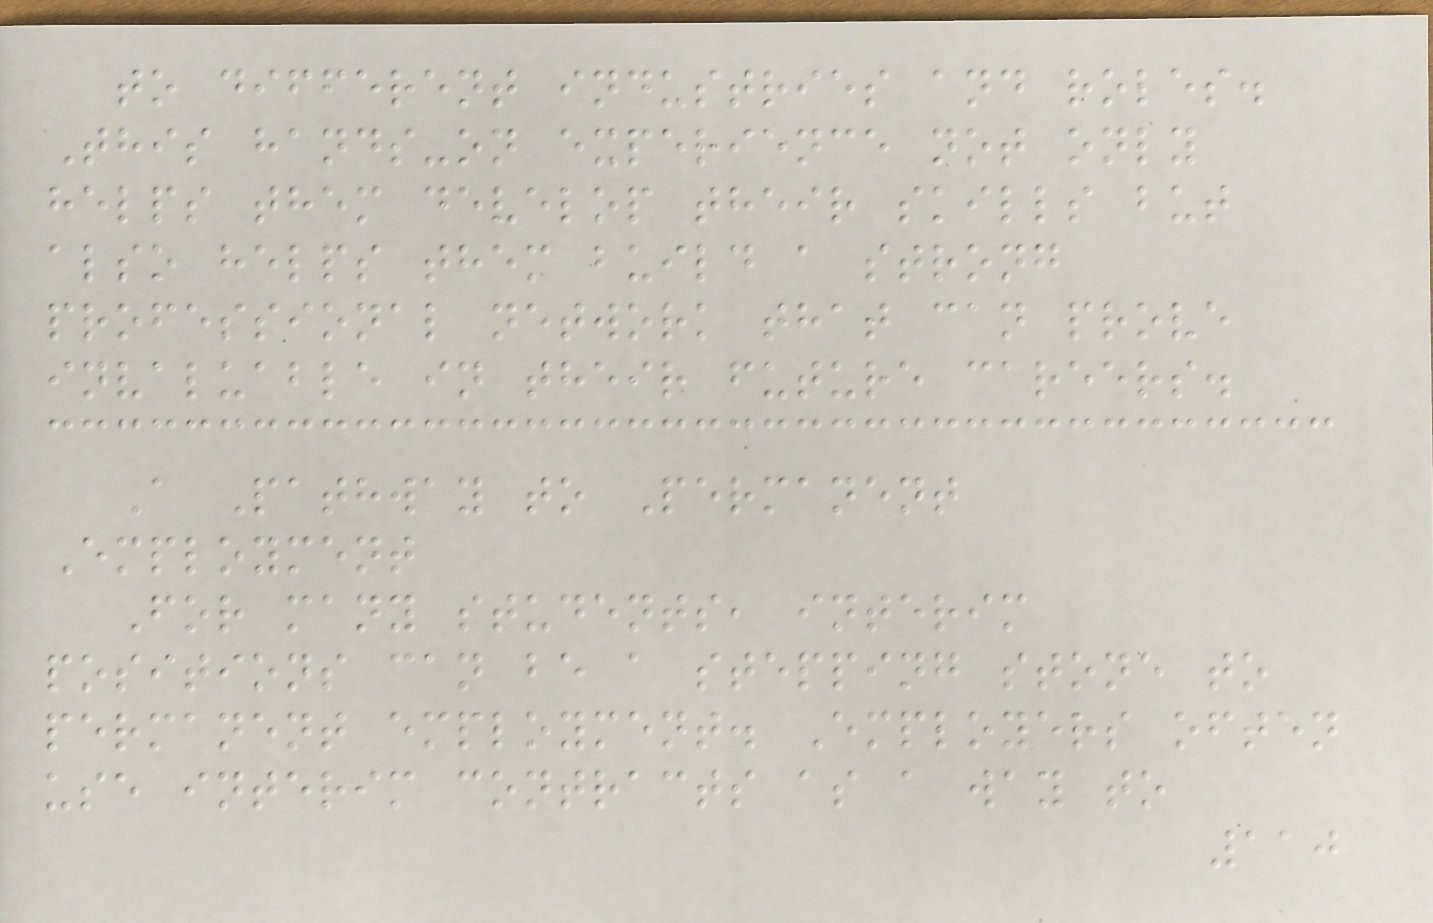to different industries and roles.
This hands-on experience not only
helps them develop their skills but
also helps them build a strong
professional network that can prove
invaluable in their future careers.
A Pathway to Permanent
Employment
For many students, interim
positions can be a stepping stone to
permanent employment. Employers often
use interim contracts as a way to
110
